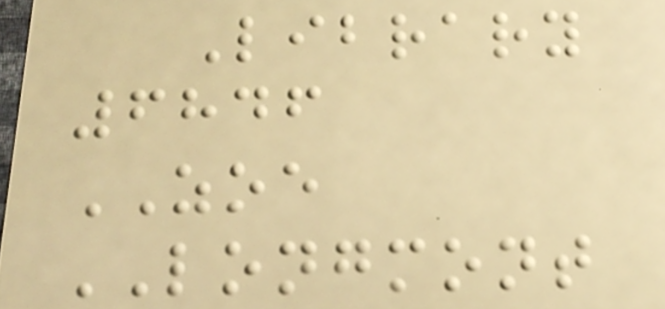Library
6846
ZOE
LONGMONT
